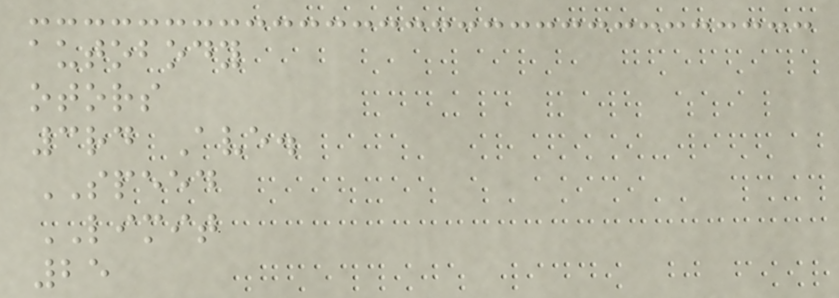autobody
otors
3rd Ave.
SPEED
LIMIT
25
